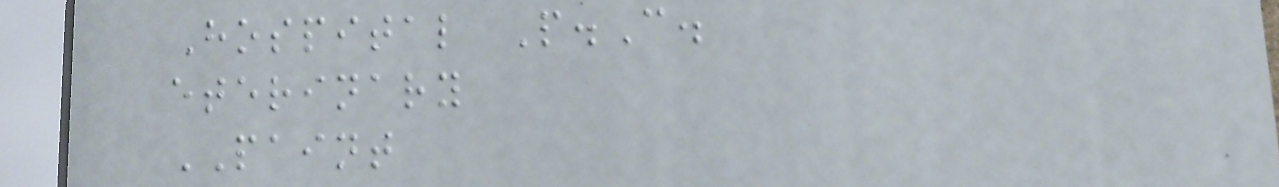Hospital P.C.
eterinary
PAINT
